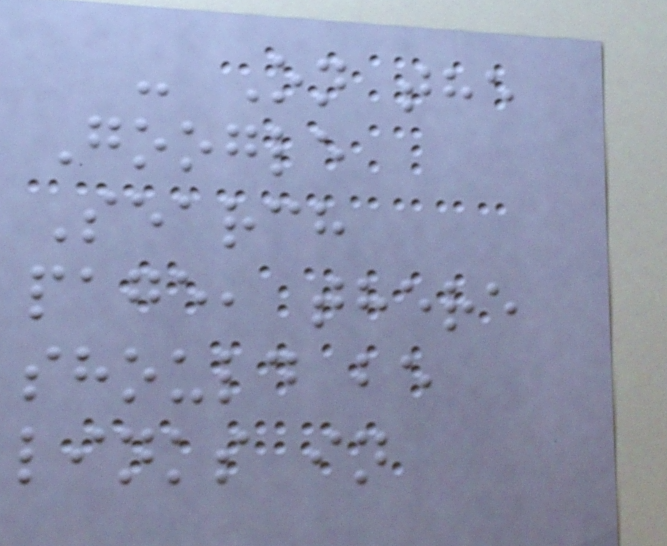- On the
Google
Search
page, there
should be
links in
